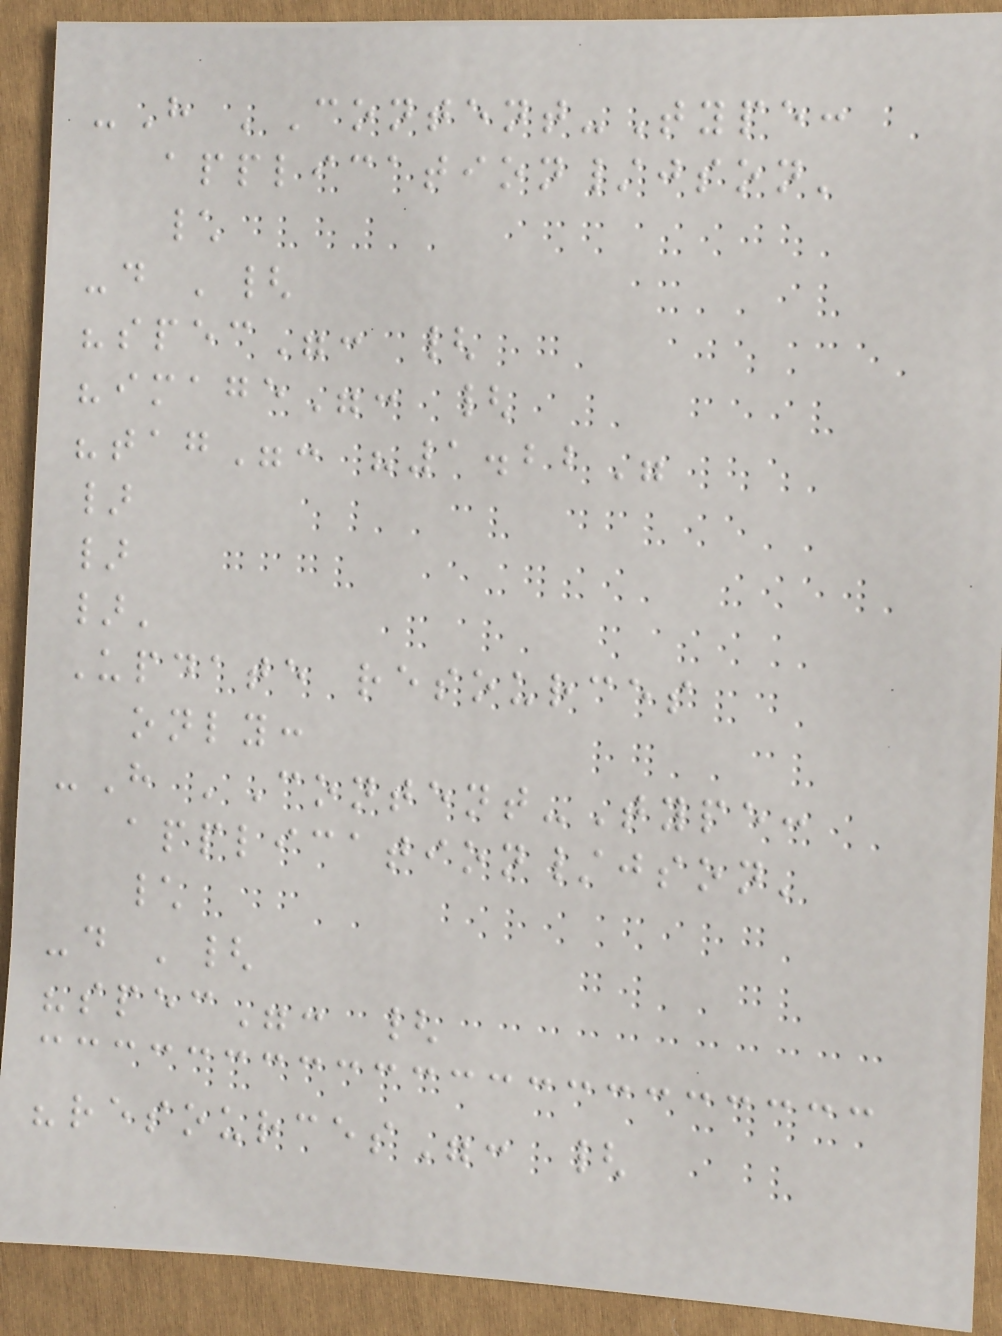-H 'Content-Type:
application/json'
\
-d '{
"spec": {
"image": {
"tag": "1.22"
}
}
}'
Update resources
only:
-H 'Content-Type:
application/json'
\
-d '{
"spec": {
"resources": {
